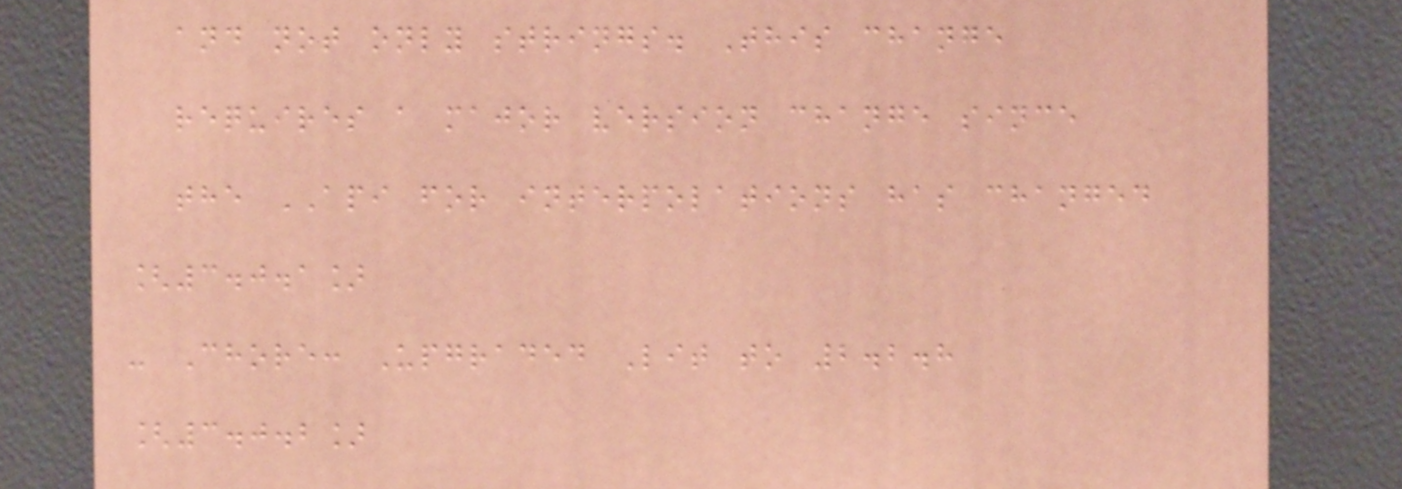and not only strings. This change
requires a major version change since
the API for interpolations has changed
[3.0.1]
- Chore: Upgraded Lit to 2.2.8
[3.0.2]
